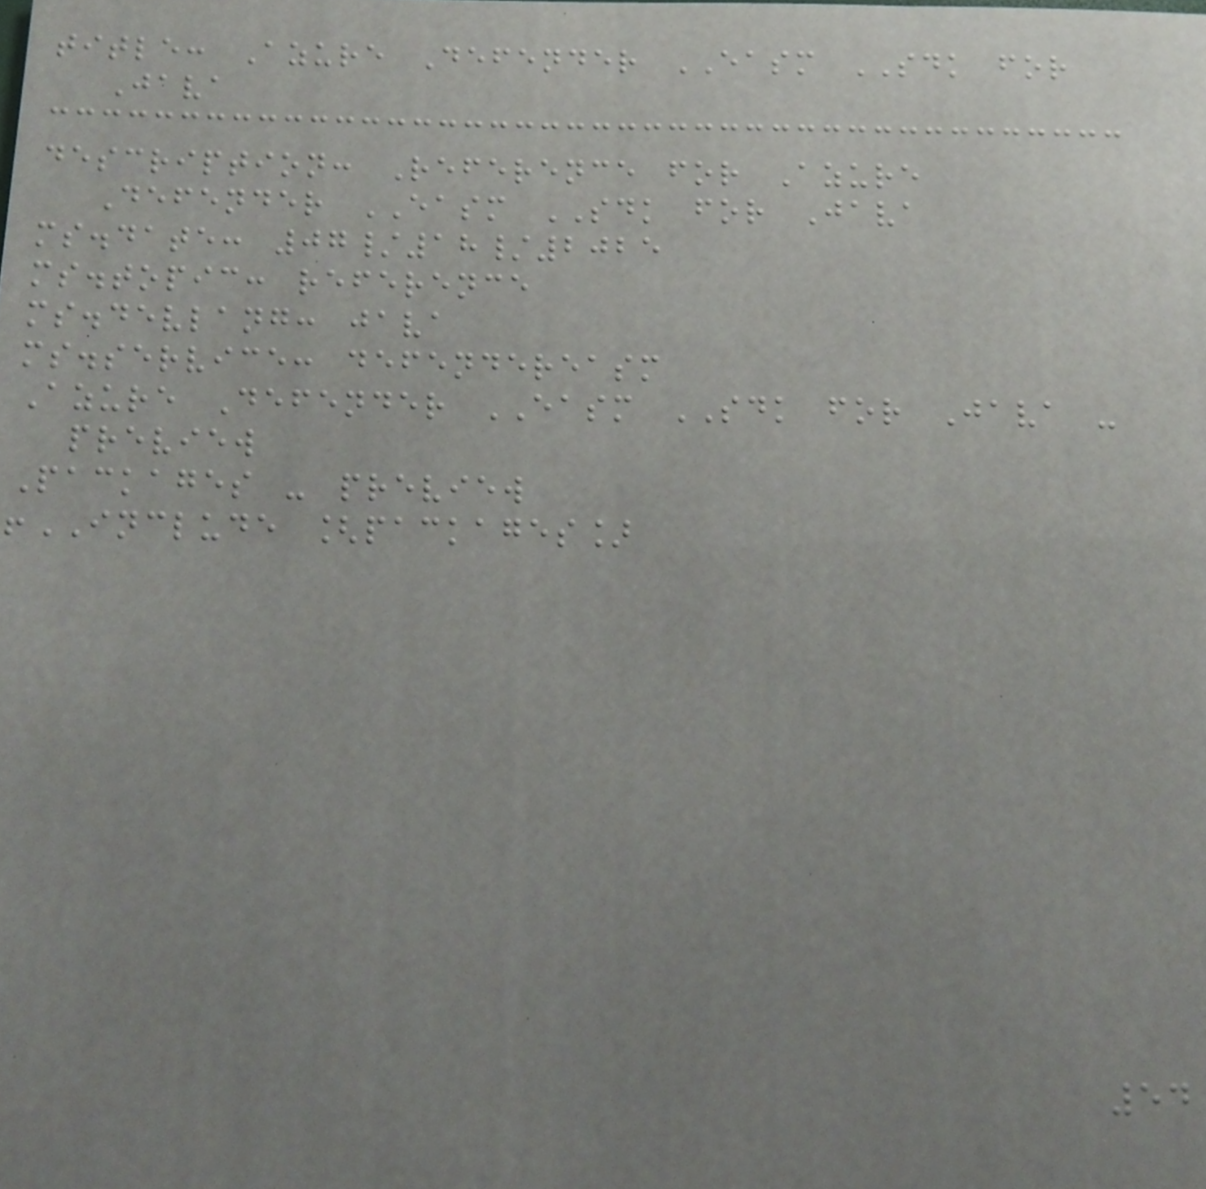title: Azure Defender EASM SDK for
Java
description: Reference for Azure
Defender EASM SDK for Java
ms.date: 07/18/2025
ms.topic: reference
ms.devlang: java
ms.service: defendereasm
Azure Defender EASM SDK for Java -
preview
Packages - preview
!INCLUDE [packages]
54
